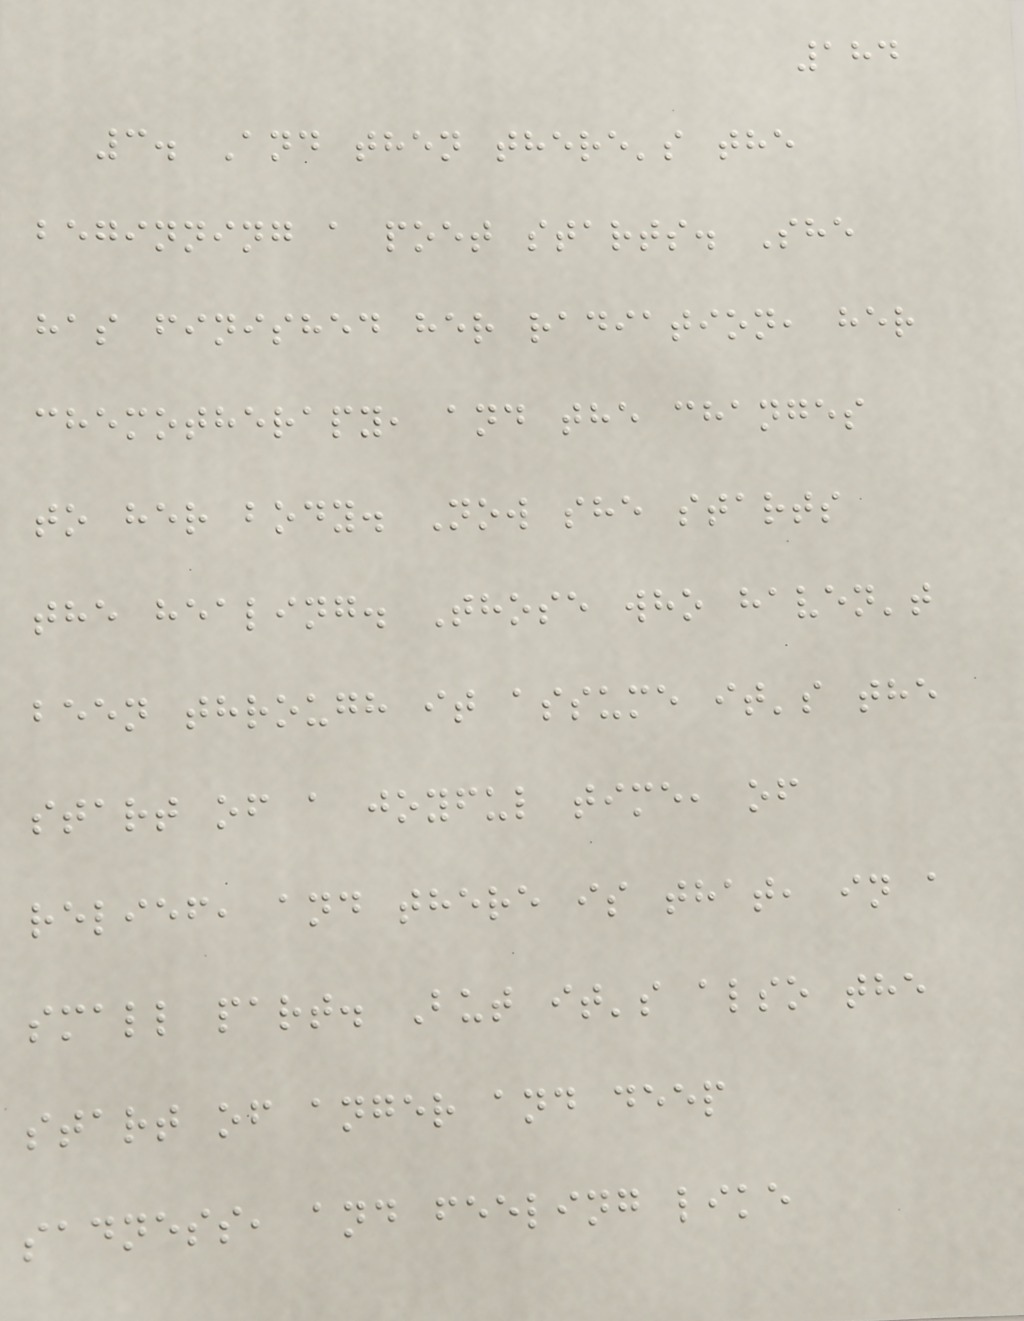184
3. And then there's the
beginning a poet starts. She
has finished her radiation, her
chemotherapy, and the changes
to her body. Now she starts
the healing. Those who haven't
been through it assume it's the
start of a joyful time, of
relief, and there is that, in a
small part. But it's also the
start of anger and deep
sadness, and feeling like
